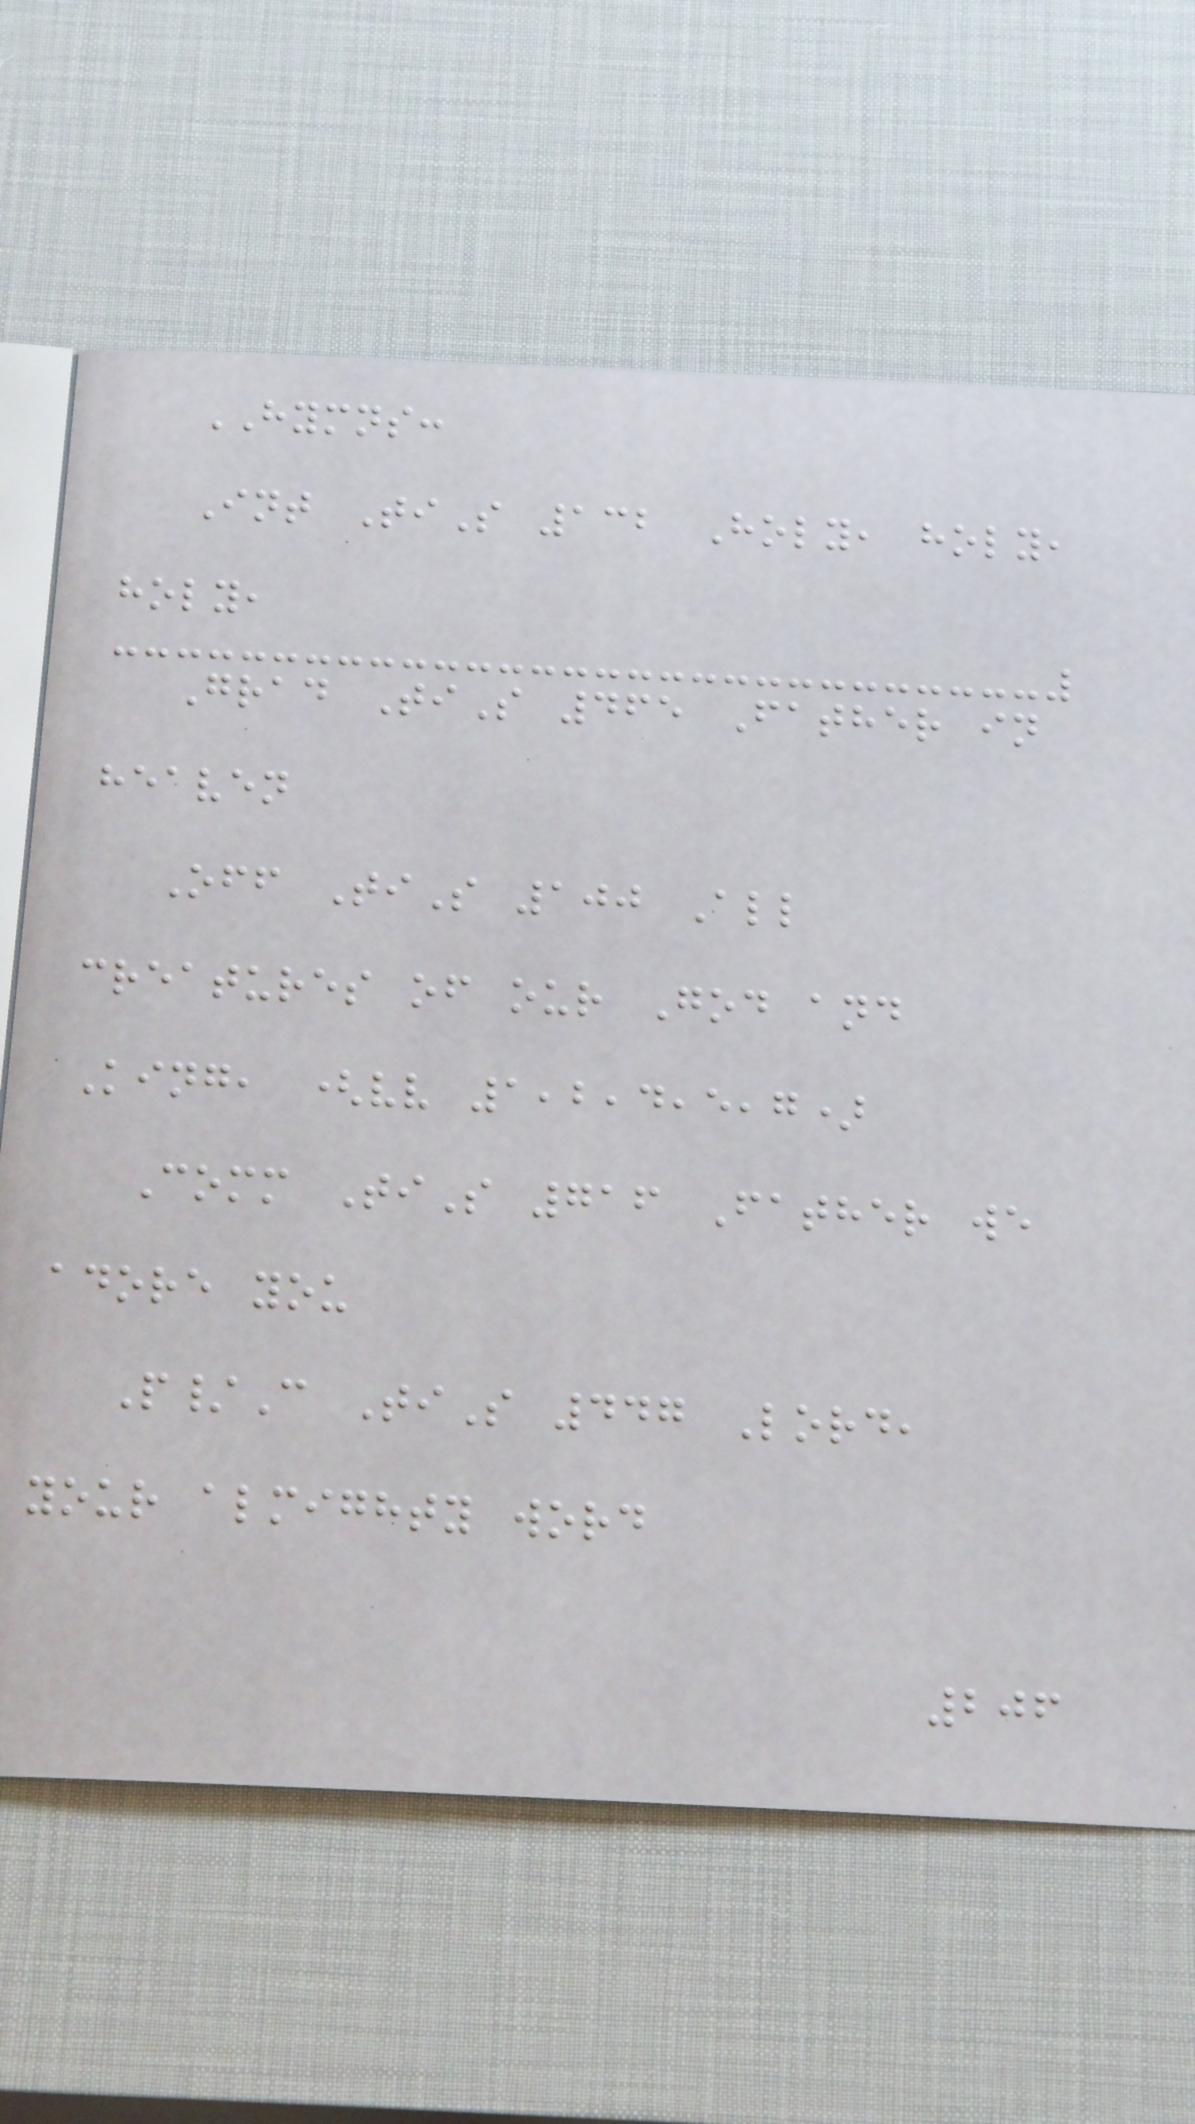HYMNS:
Int TiS 132 Holy, holy,
holy,
Grad TiS 465 Father in
heaven
Off TiS 100 All
creatures of our God and
King, (vv 1,2,4,5,7)
Comm TiS 716 Father we
adore you
P/C TiS 447 Lord,
your almighty word
206
